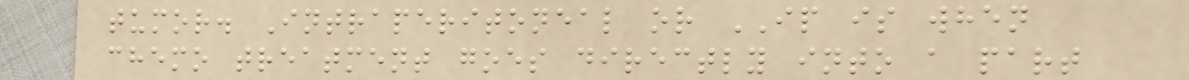tumor. Intraperitoneal or IP is when
chemo treatment goes directly into a part
